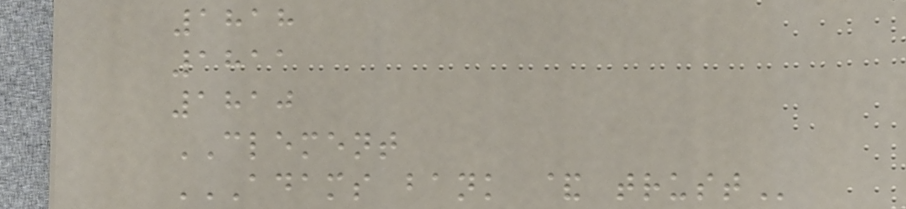1818
1811
1810
CLEMENT
ADAMS BANK & TRUST
